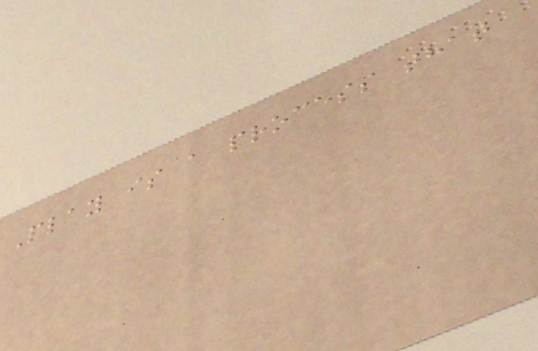Play is a process that
